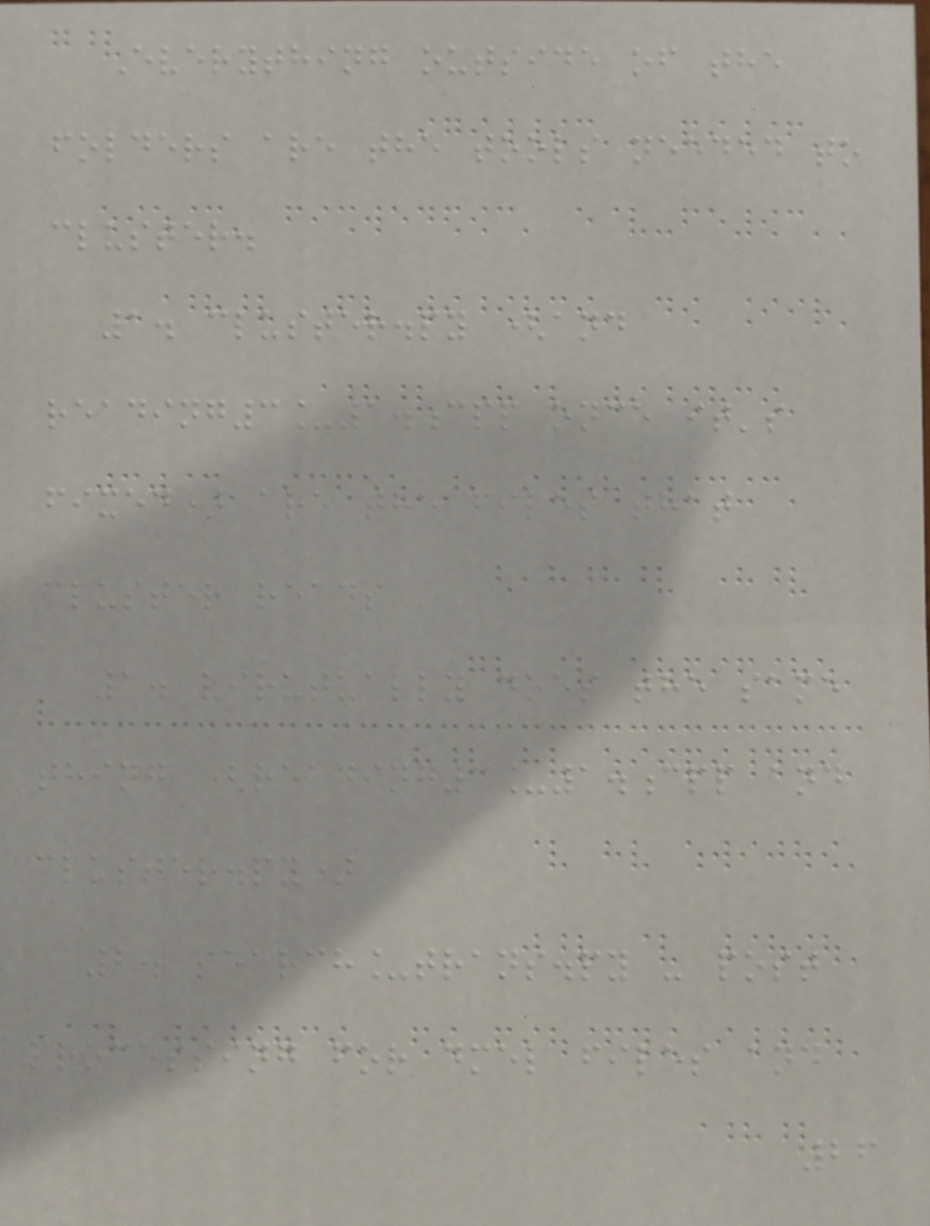Everything outside of the
folders are the tools needed to
cluster.
1. cluster.py (and
reading3_1.cpp once it's
fixed) are the files that
cluster reads
1. virutually does the same
thing (reading3_1.cpp and
cluster.py)
2. search_trans.py - post
processing for dmel files and
26
